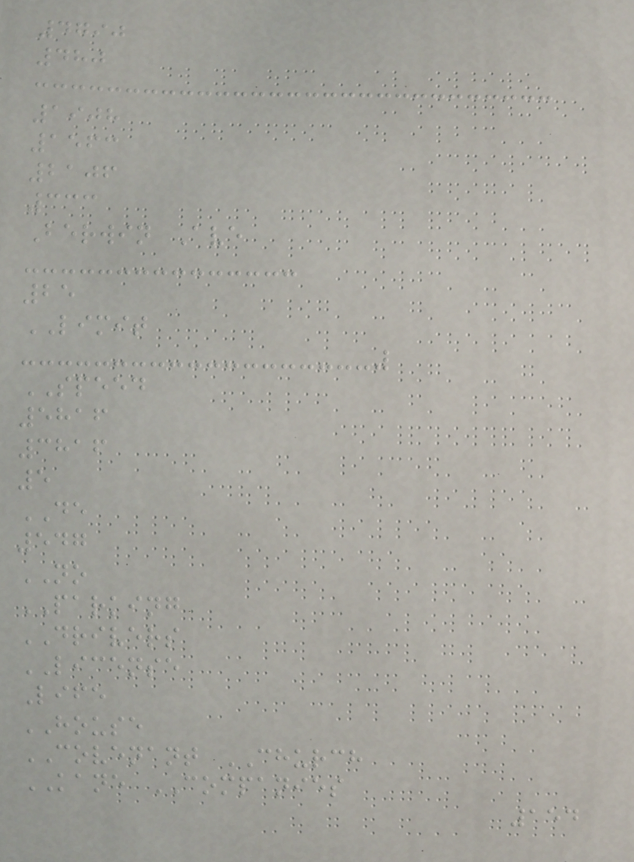4790
480
1908
1563
2106
333
Berwin Ave
25
LIMIT
SPEED
5816
3816
5
DE
547
NO
PARKING
DRIVERS
LICENSE
Life
HOUSE
COVENANT CHURCH
KANE COMPANIES
154
